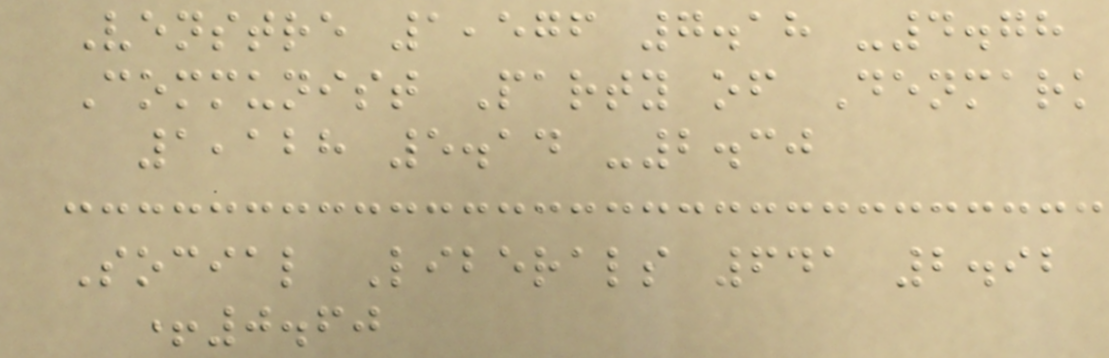Venstre 1,576 7.18 -4.78
Communist Party of Denmark
1,128 5.14 -2.30
Social Liberals 641 2.92
+0.60
